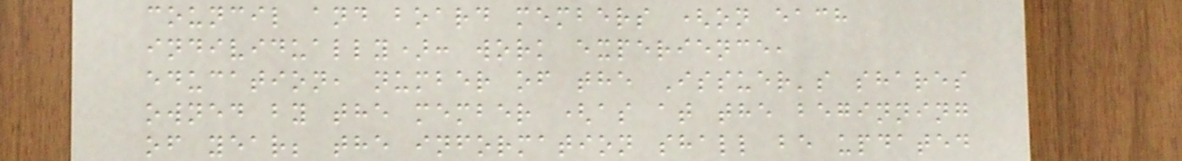council and board members (on each
individually): work experience,
education, number of the Issuer's shares
owned by the member (as at the beginning
of year; the information shall be updated
